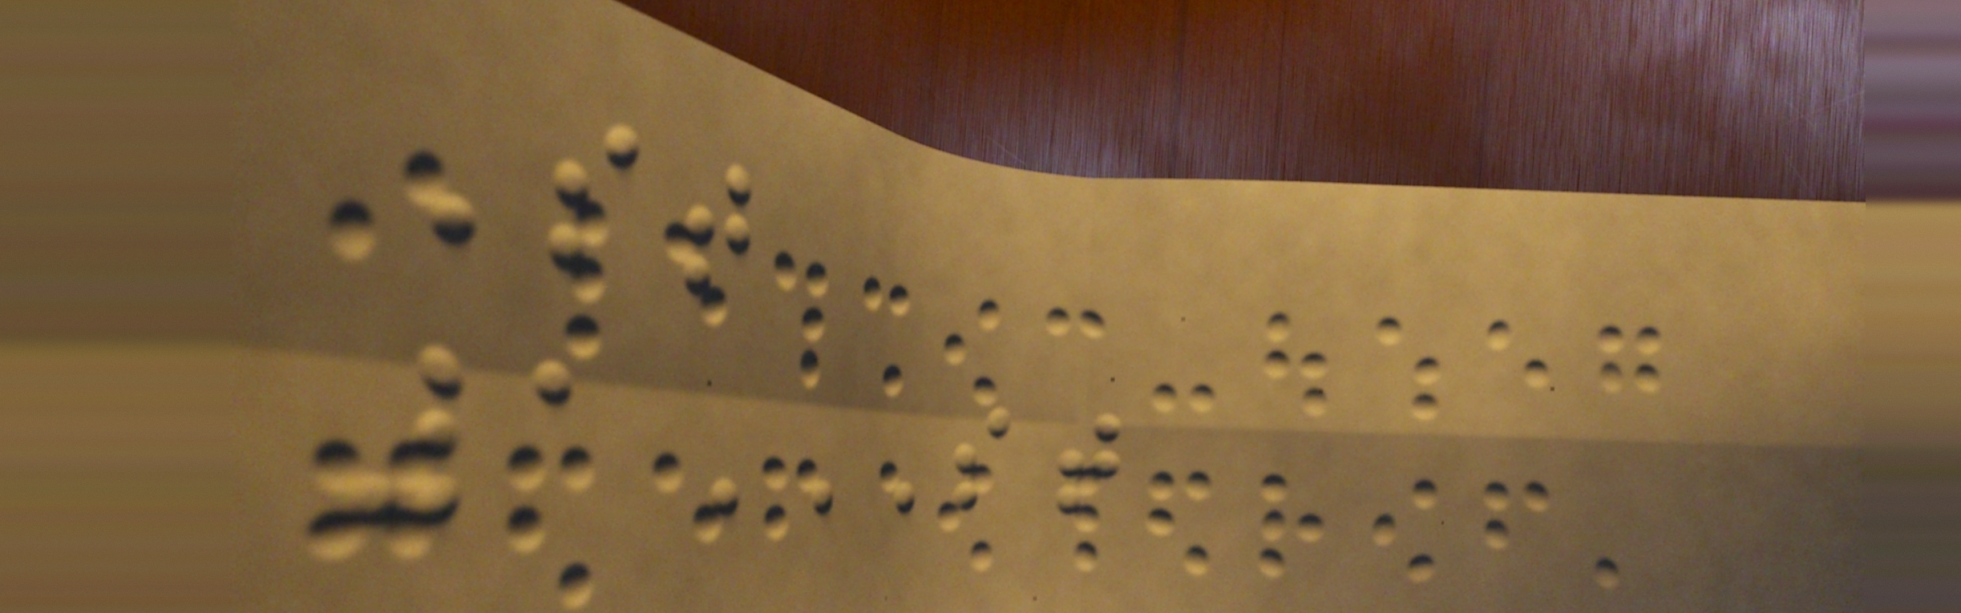St
1ST
